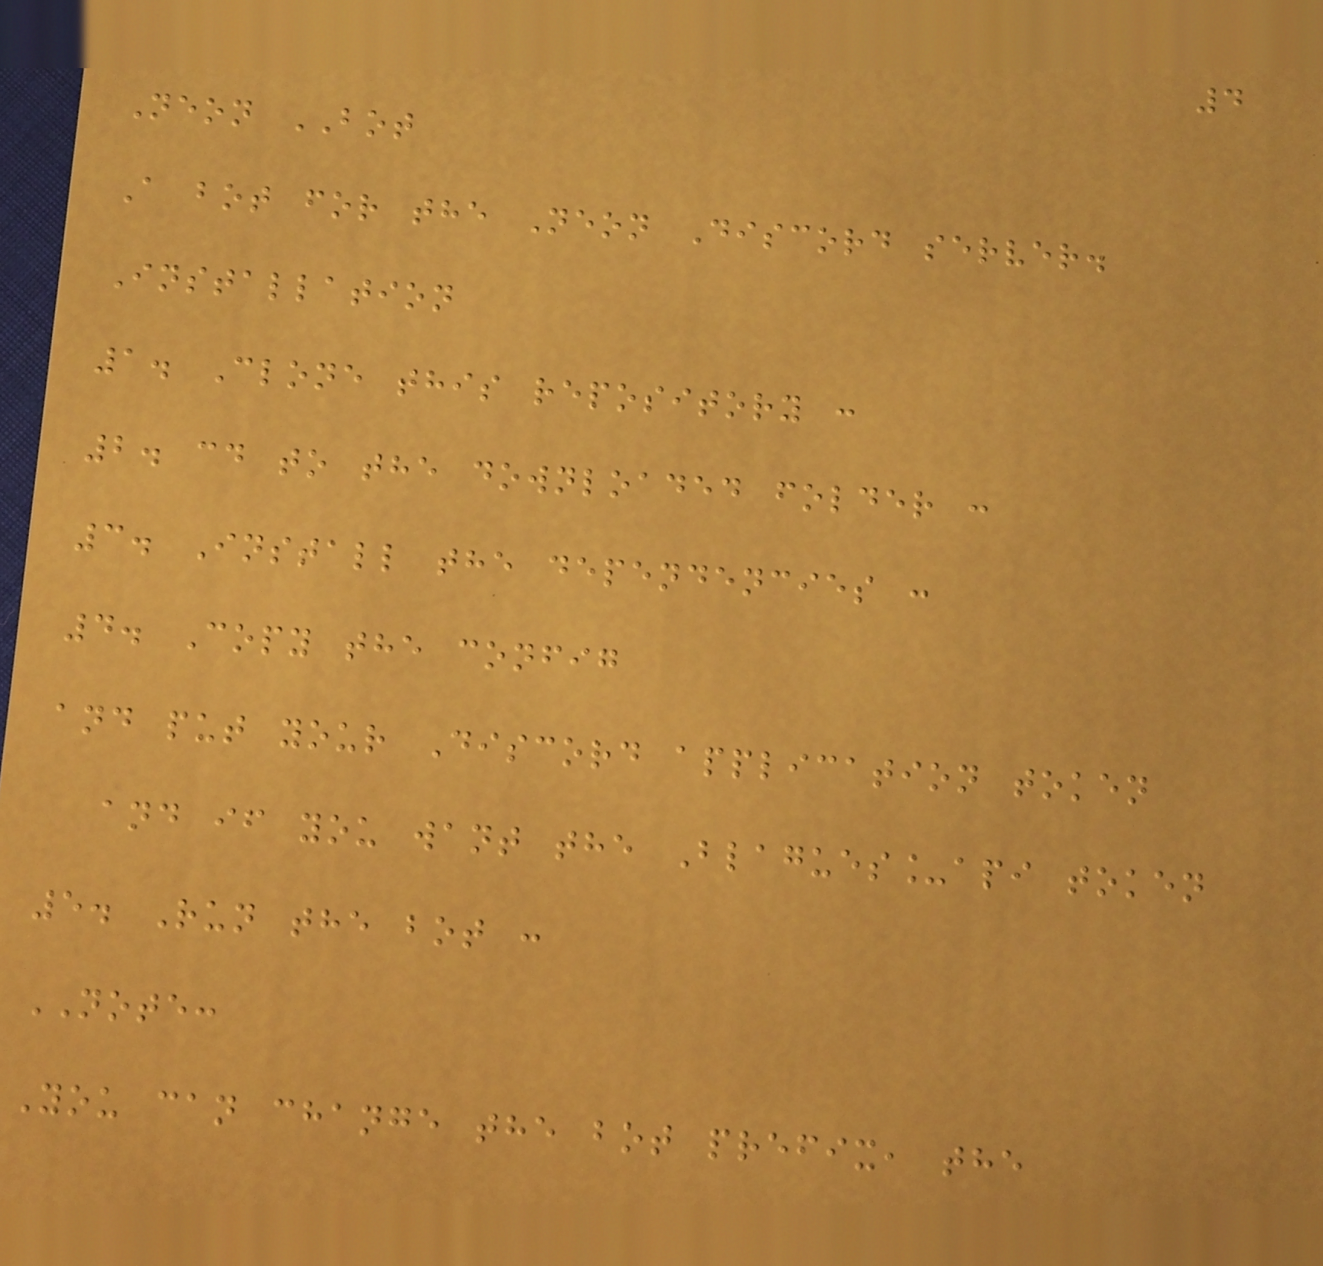4
Neon BOT
A bot for the Neon Discord server.
Installation
1. Clone this repository :
2. cd to the downloaded folder :
3. Install the dependencies :
4. Copy the config
and put your Discord application token
and if you want the Blagues_api token
5. Run the bot :
NOTE:
You can change the bot prefix, the
